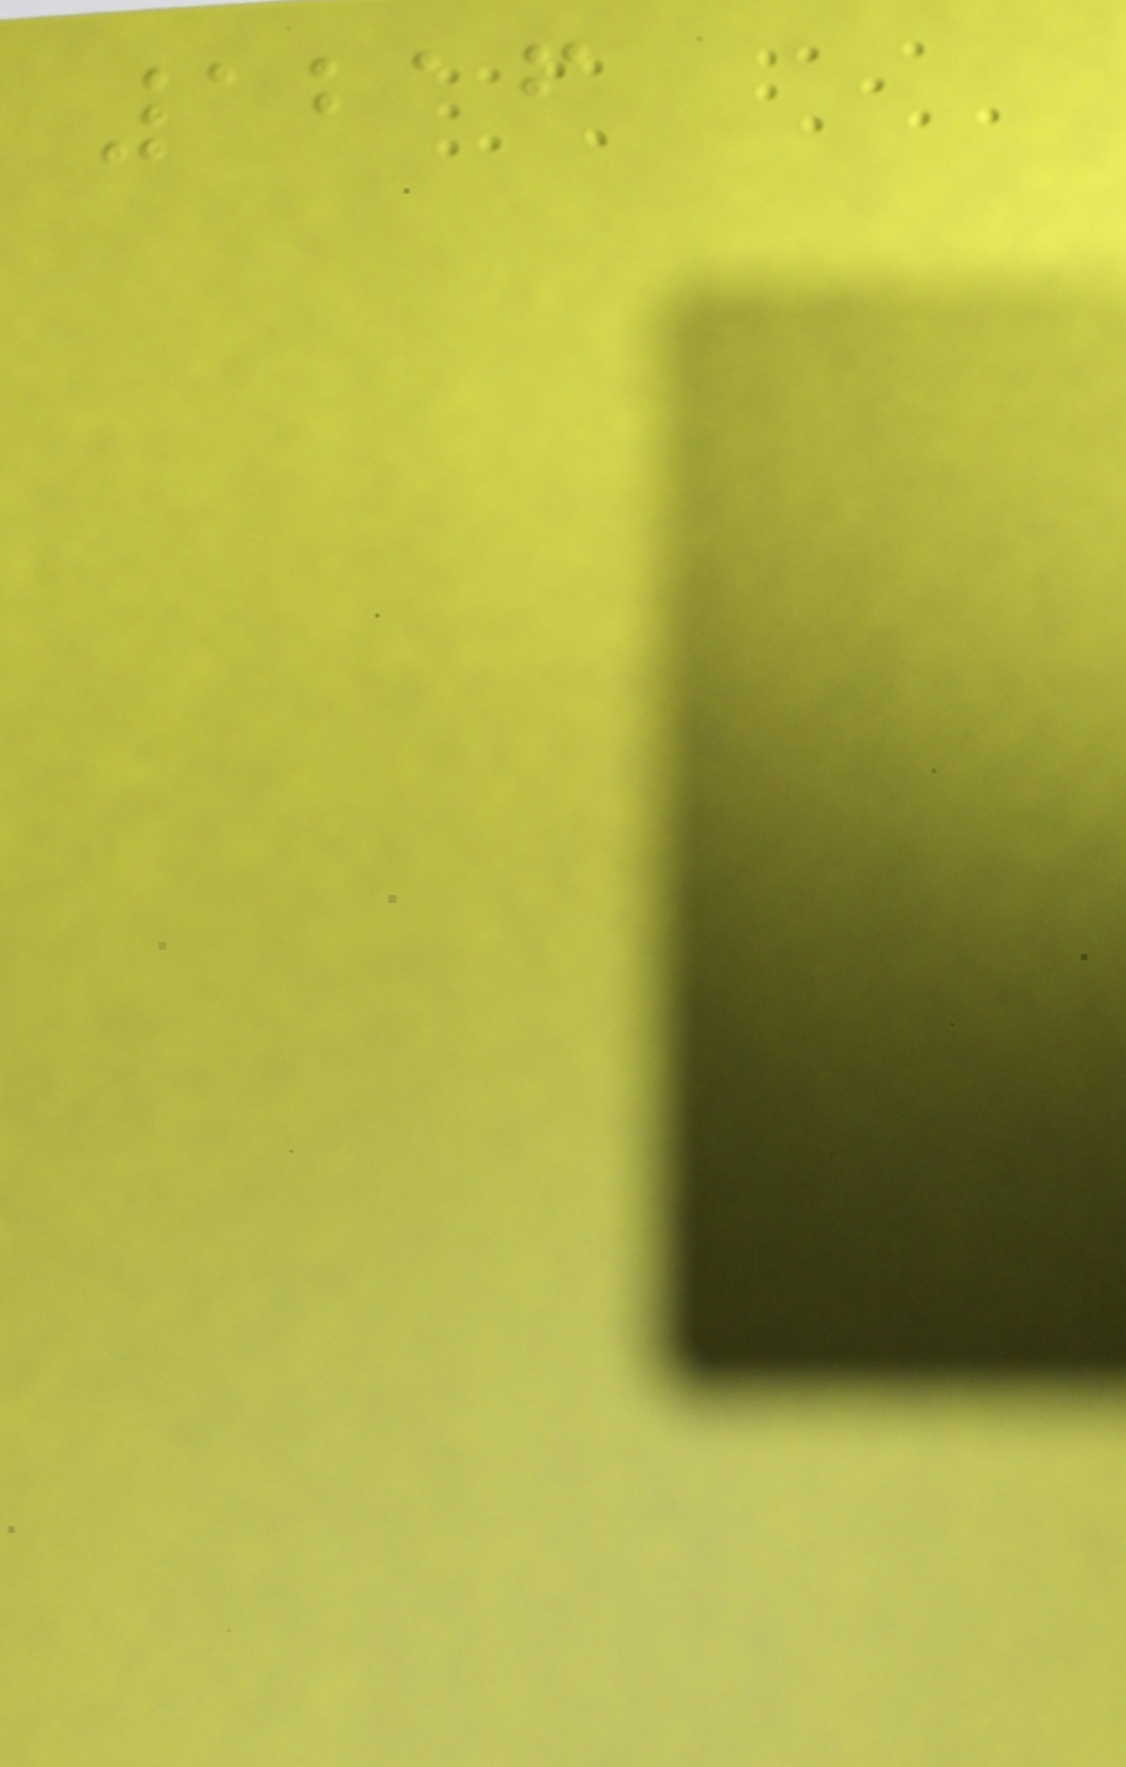1216
